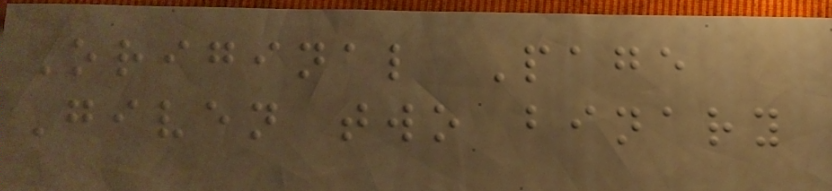Original Page
Given two binary
